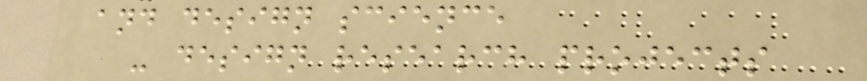and design science
- design research projects
